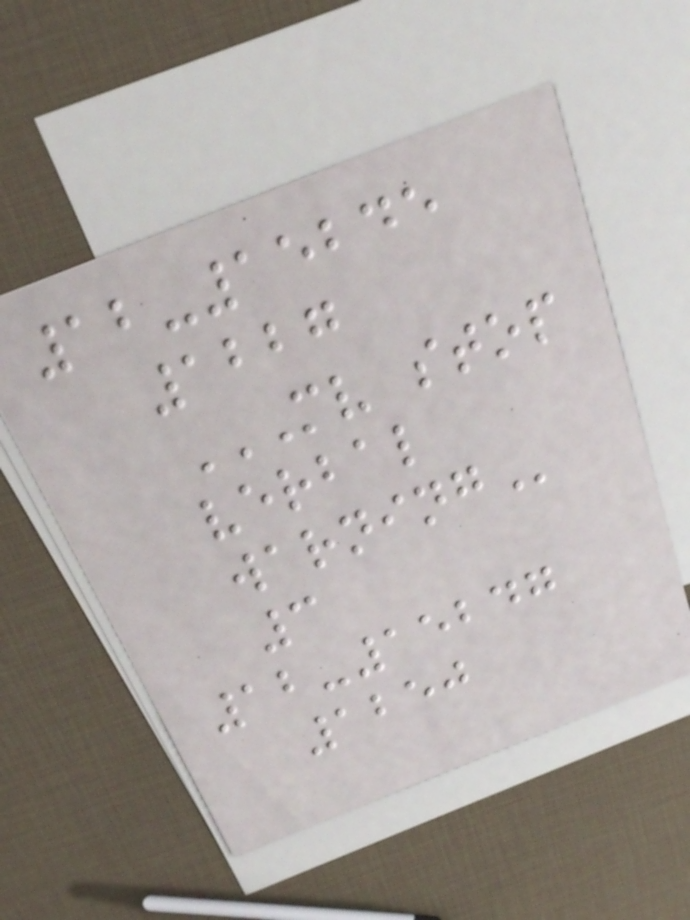12-15245
1227
MV STOP
VERBAL
WARNING
3
12-15247
1250
